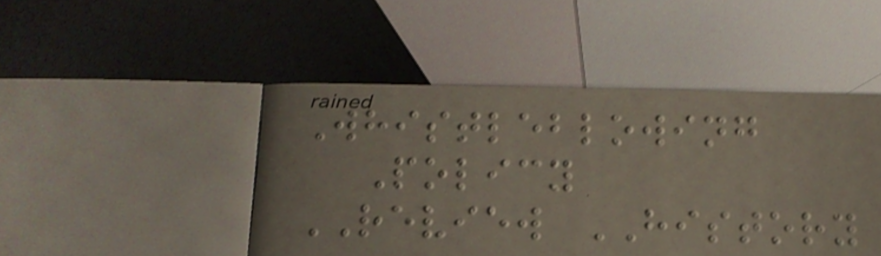Whistleblowing
Policy
REVIEW HISTORY
